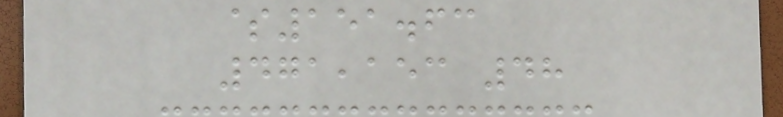$151.63
471,153 48
